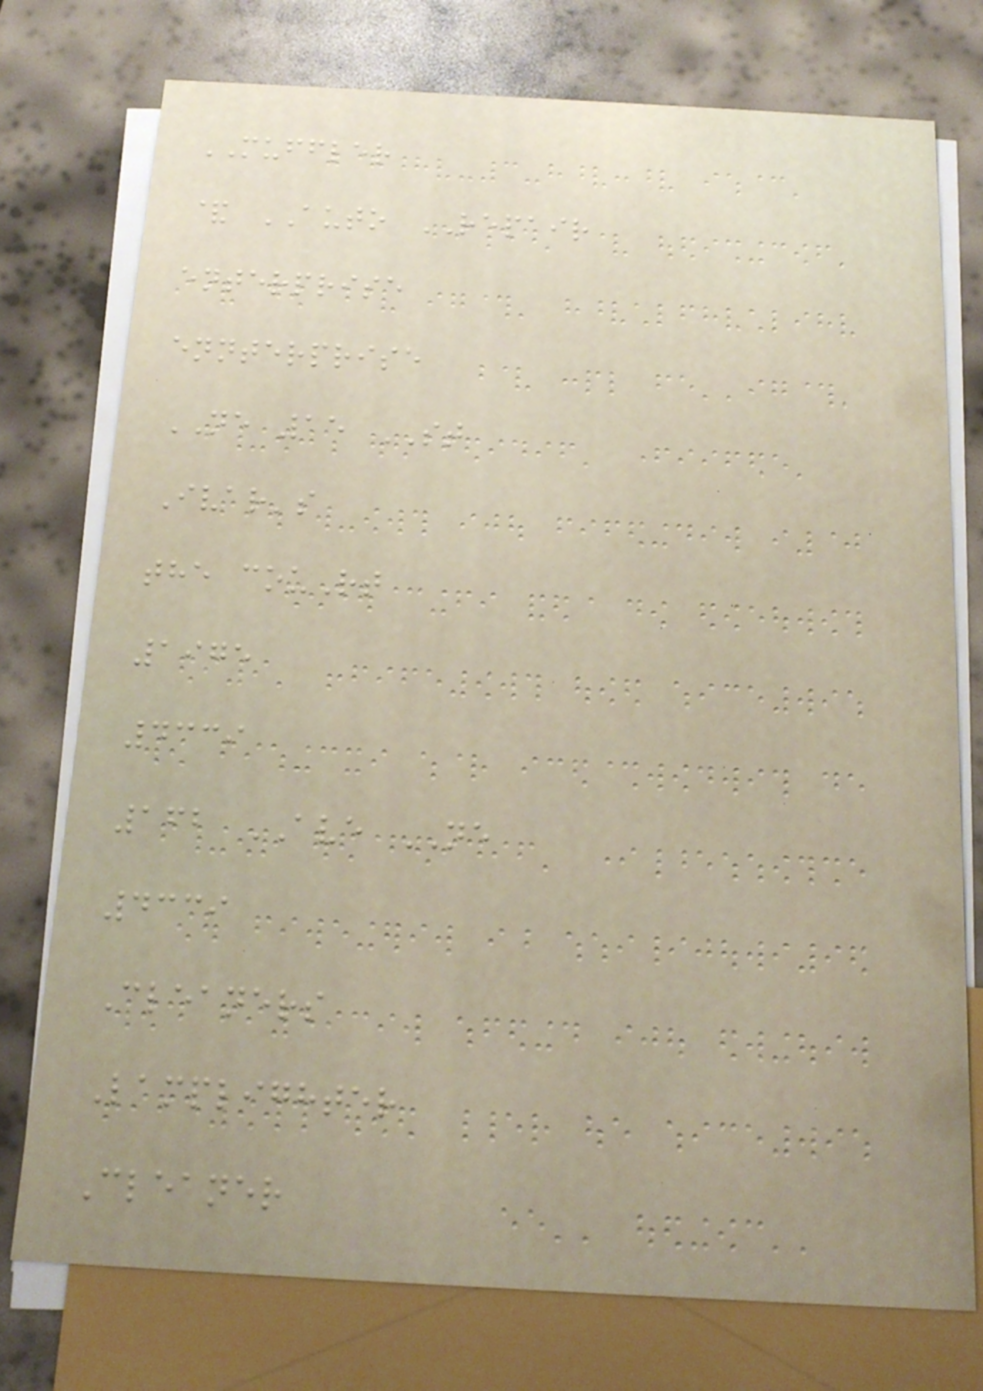MUFFLER
& AUTO REPAIR
enterprise
ennterprise
NE 15 ST
Ivar's
the couRt
1975
4339
162 AVE NE
4339
Cleaners
Lamplighter
Cleaner
